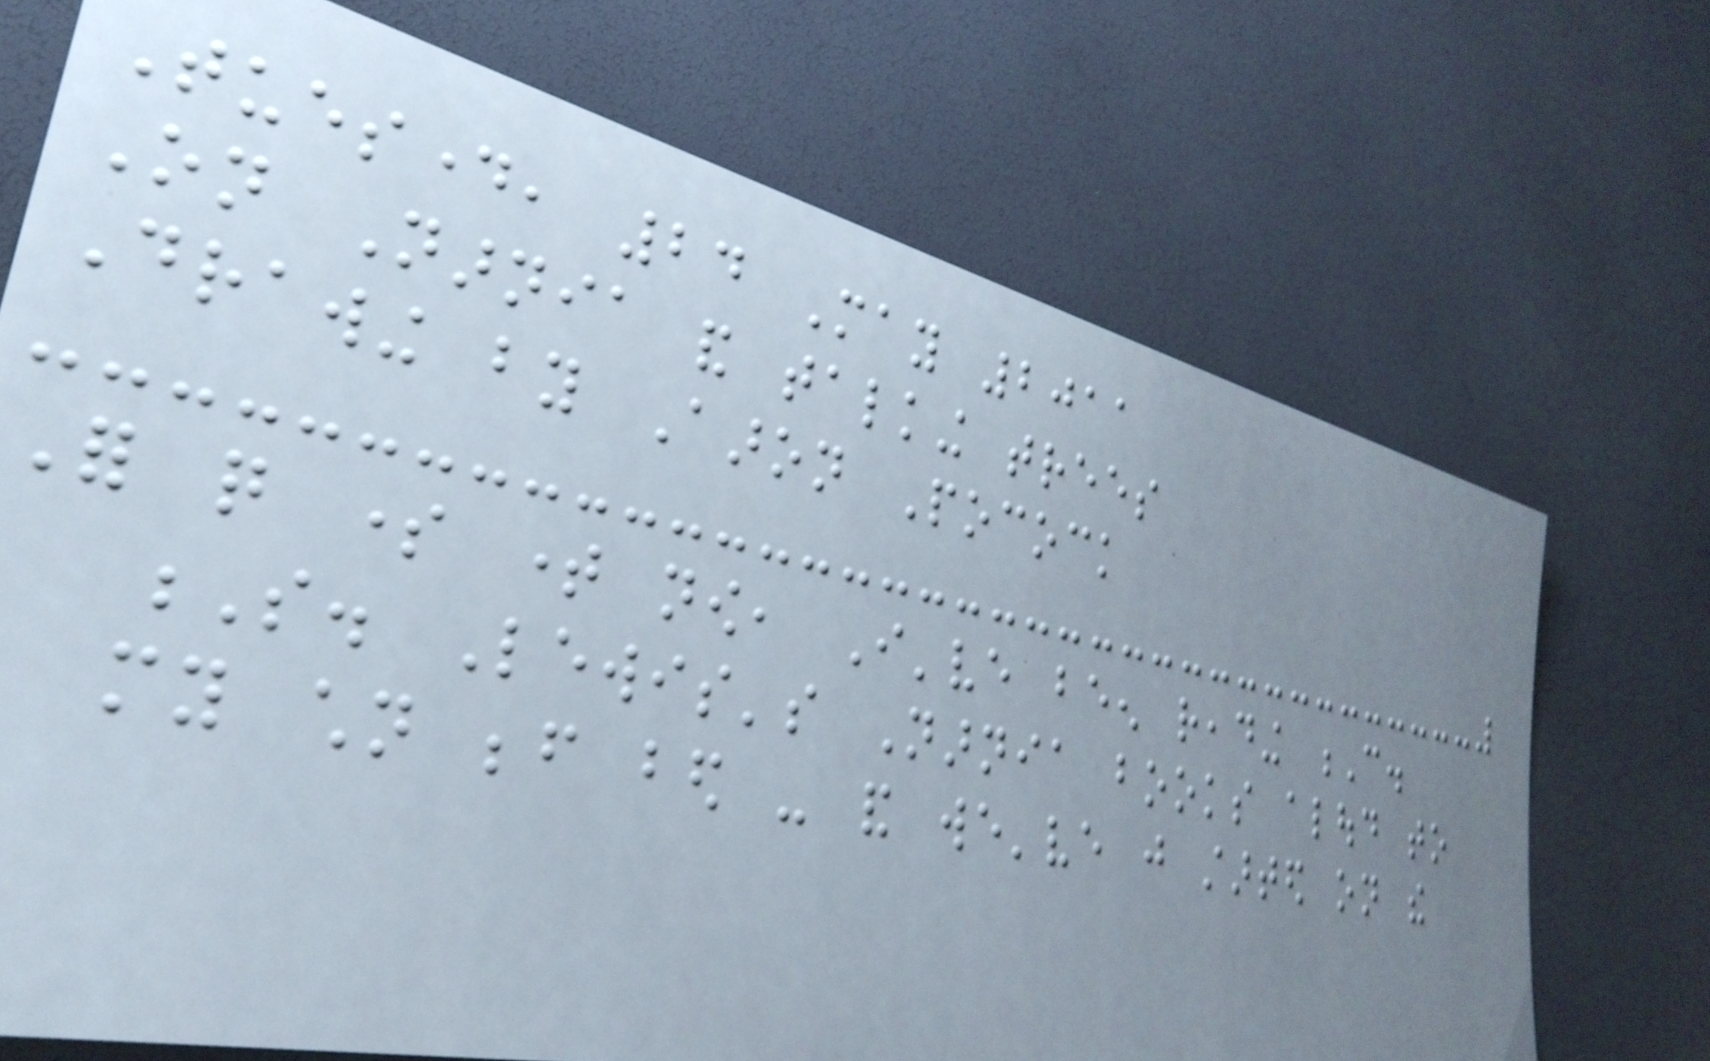Tuesday, 24 May 2011
On Narnia and talking trees
Drawing by Aaron Pocock
For quite some time now, I've been reading C.
S. Lewis's Narnia books aloud to
my children before bed - and we've just started on the
